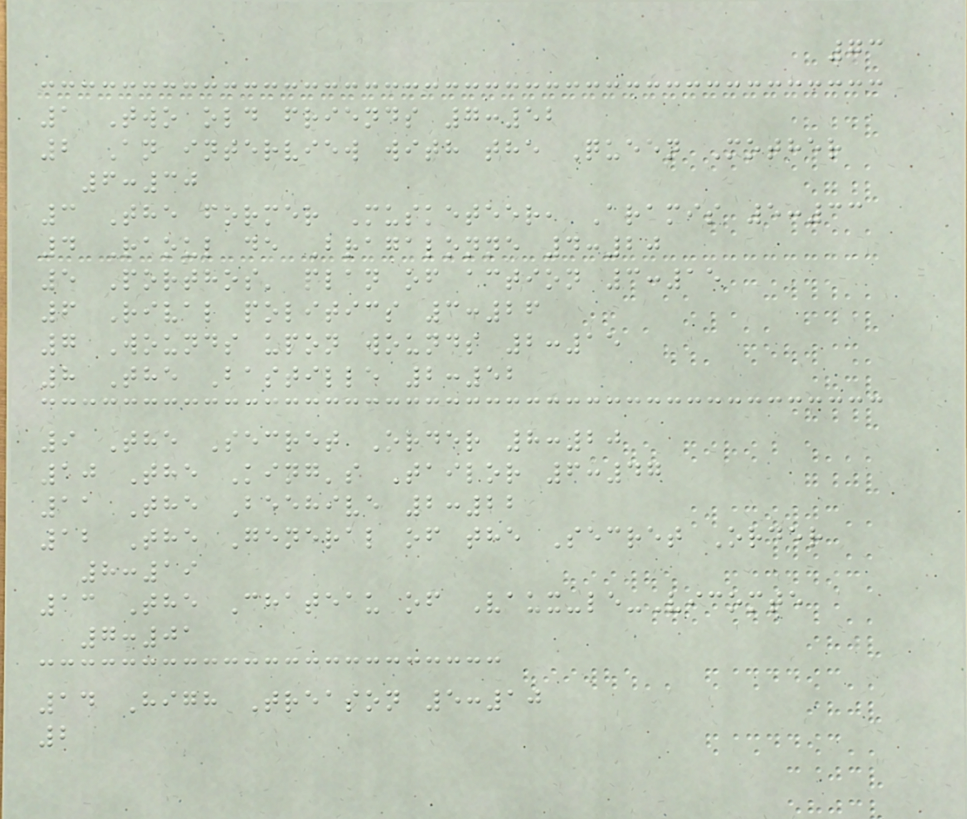73
1 Two old friends 7:52
2 An interview with the Queen Mother
6:30
3 The former Musketeer, Aramis 5:33
4 Raoul de Bragalonne 4:20
5 Porthos' plan of action 3:15
6 Rival politics 3:26
7 Wounds upon wounds 2:15
8 The Bastille 2:52
9 The Secret Order 8:20
10 The King's Tailor 6:47
11 The Beehive 2:22
12 The General of the Secret Order
8:19
13 The Chateau of Vaux-le-Vicomte
7:01
14 High Treason 5:10
2
